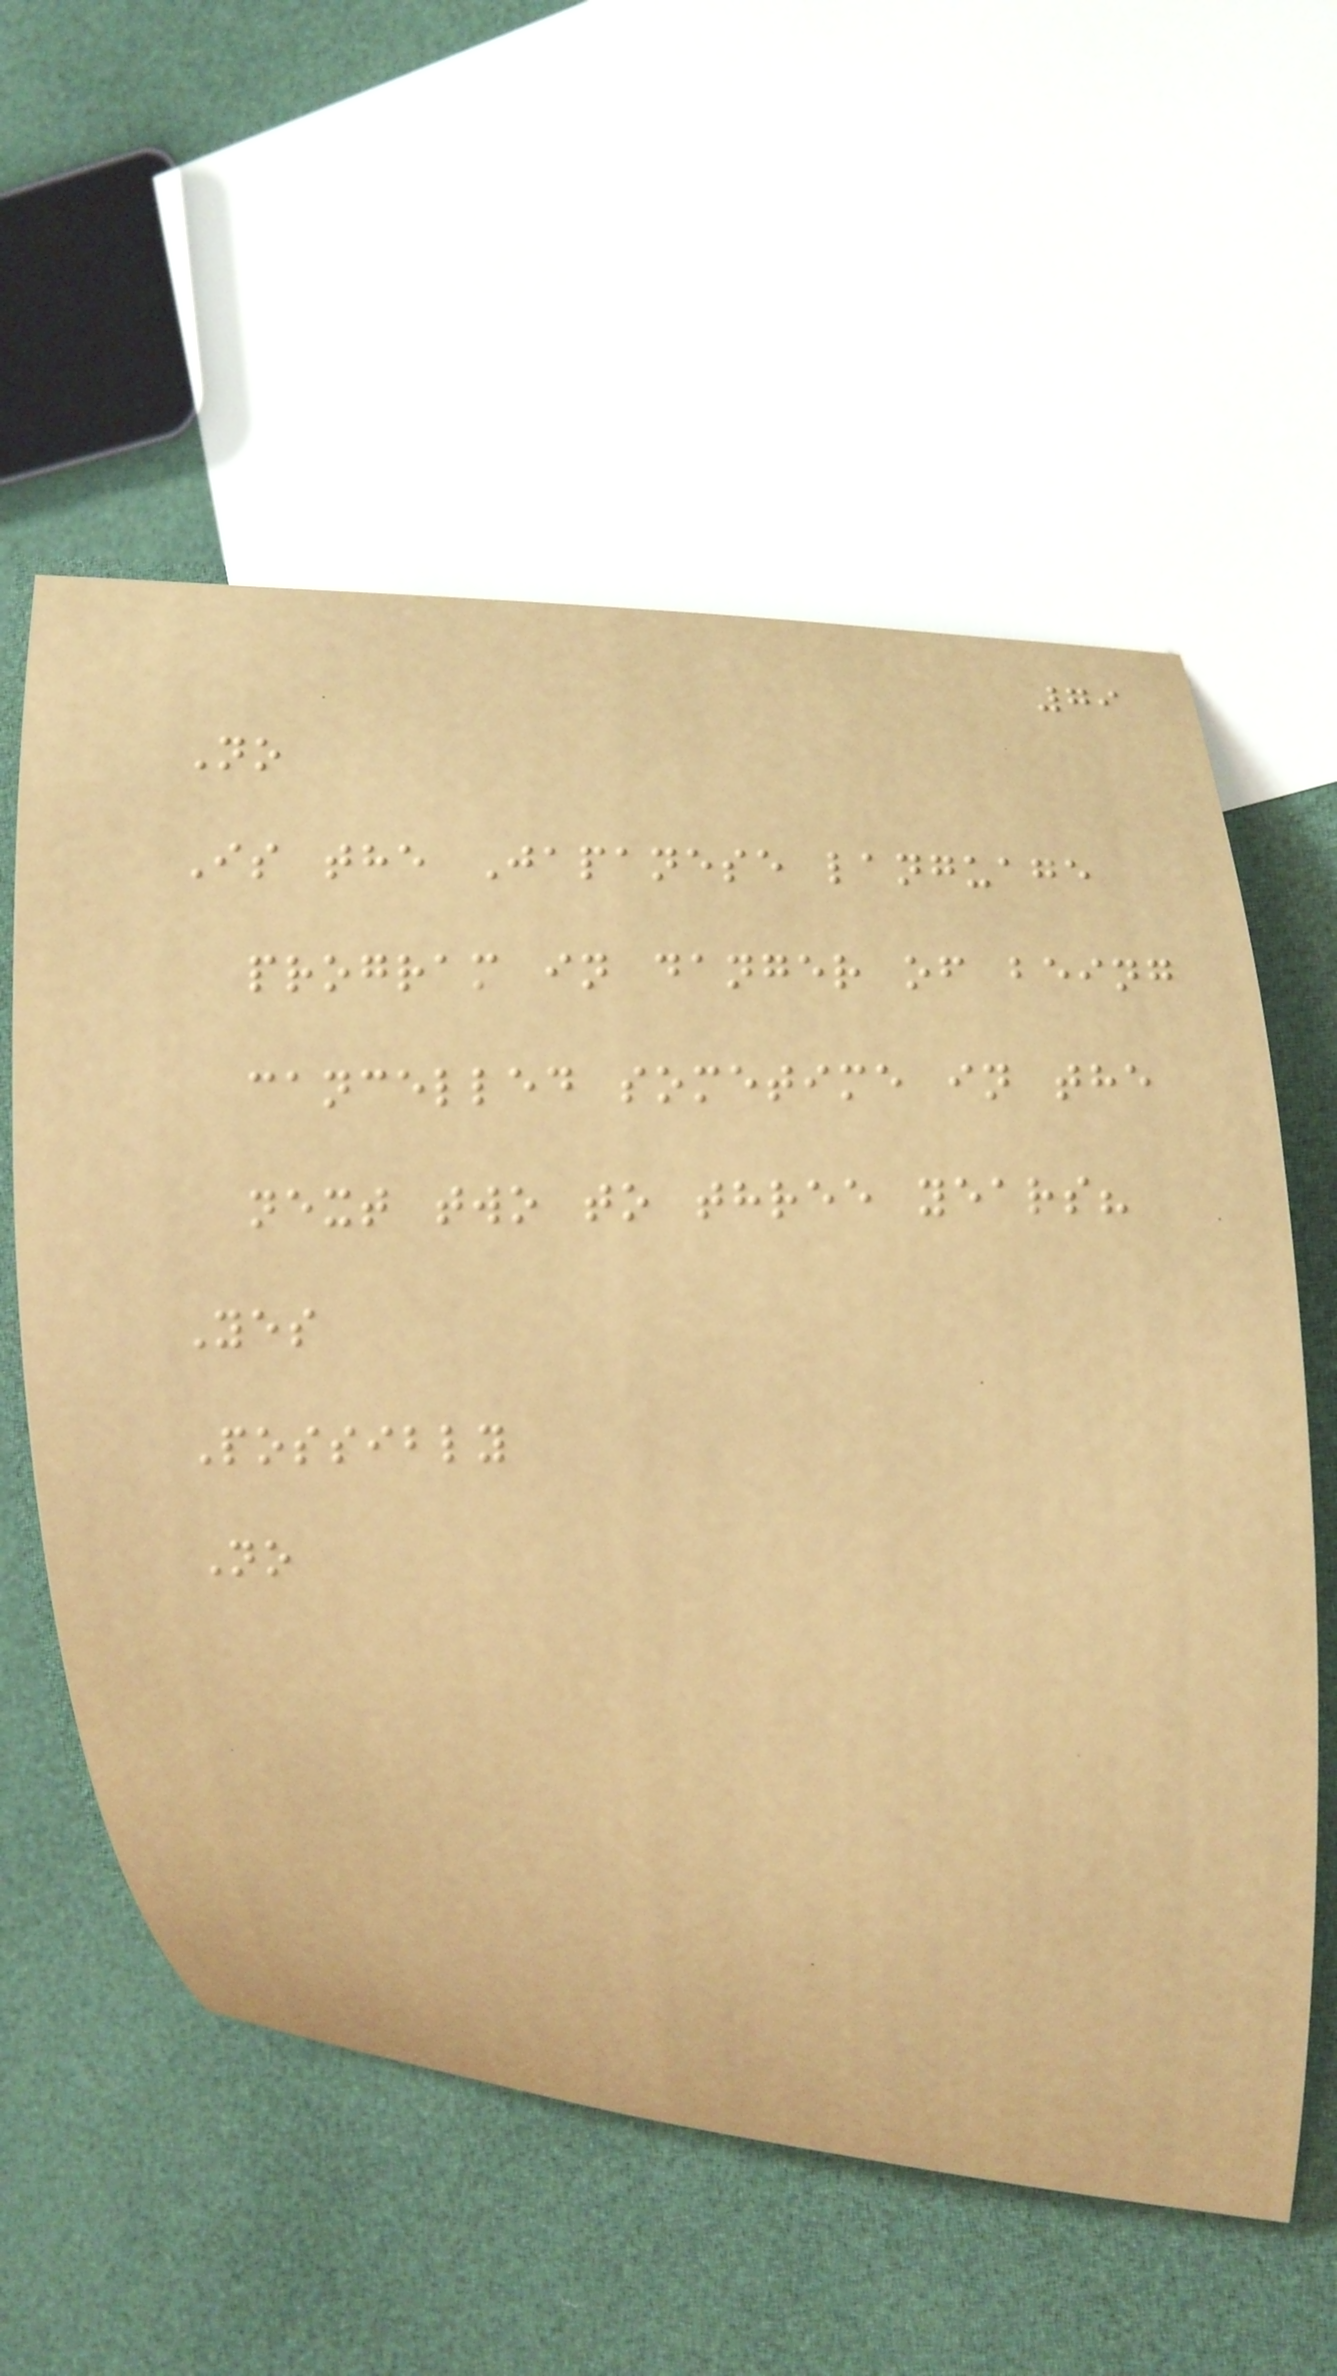79
No
Is the Japanese language
program in danger of being
cancelled sometime in the
next two to three years?
Yes
Possibly
No
